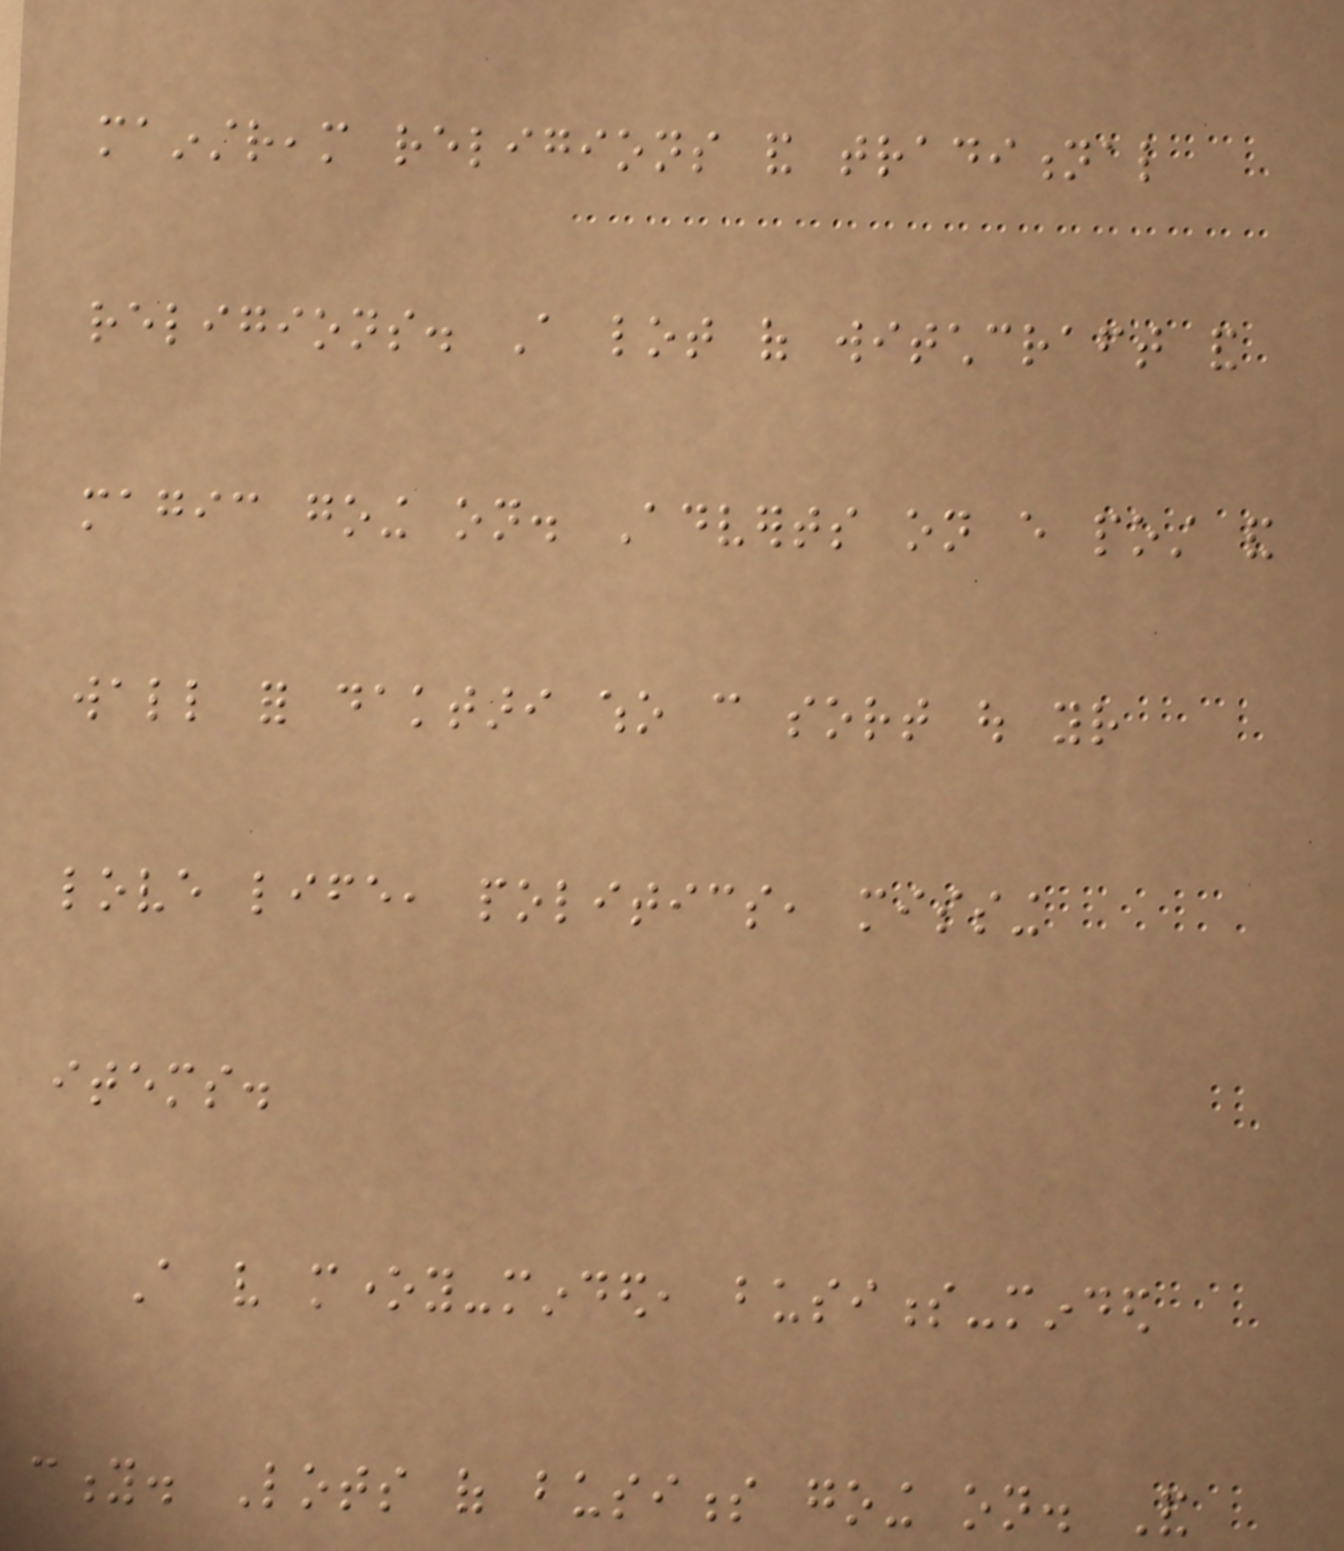mainstream religions and traditional
religions. A lot of witchcraft and
magic going on. Adverts on every post and
wall for daktari who can sort out your
love life, politics, missing
items.
A very money-minded, business-minded
city. Lots of business going on. And
